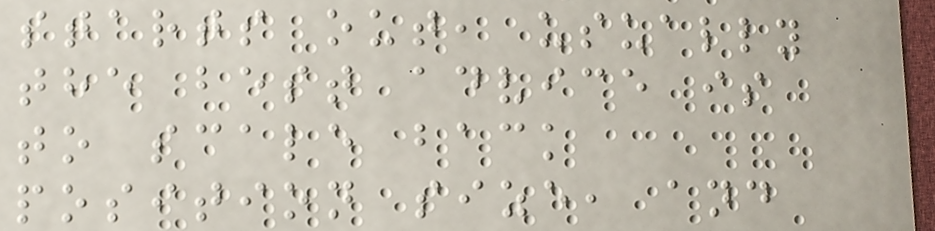starts out, usually
the best advice is
to scale back
position size, and
